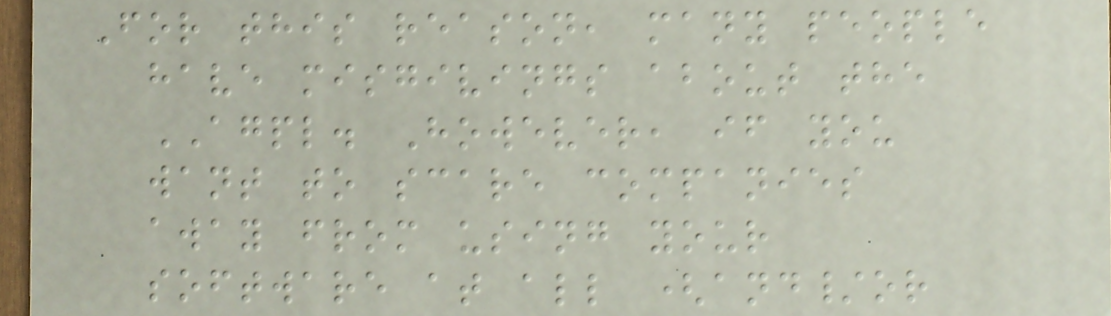For this reason, many people
have misgivings about the
AGPL. However, if you
want to scare companies
away from using your
software at all (and/or
